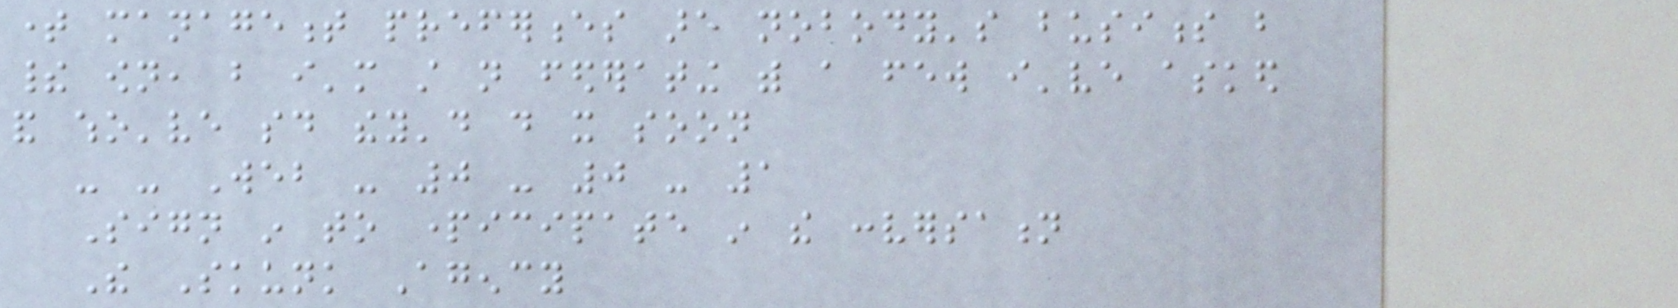time management preferences are nobody's business but
their own, but i'm still not federating with a few i've asked
and who've said they'd do it soon
- - Web - 0 - 0 - 1
Sign in to participate in the conversation
The Skunk Agency
